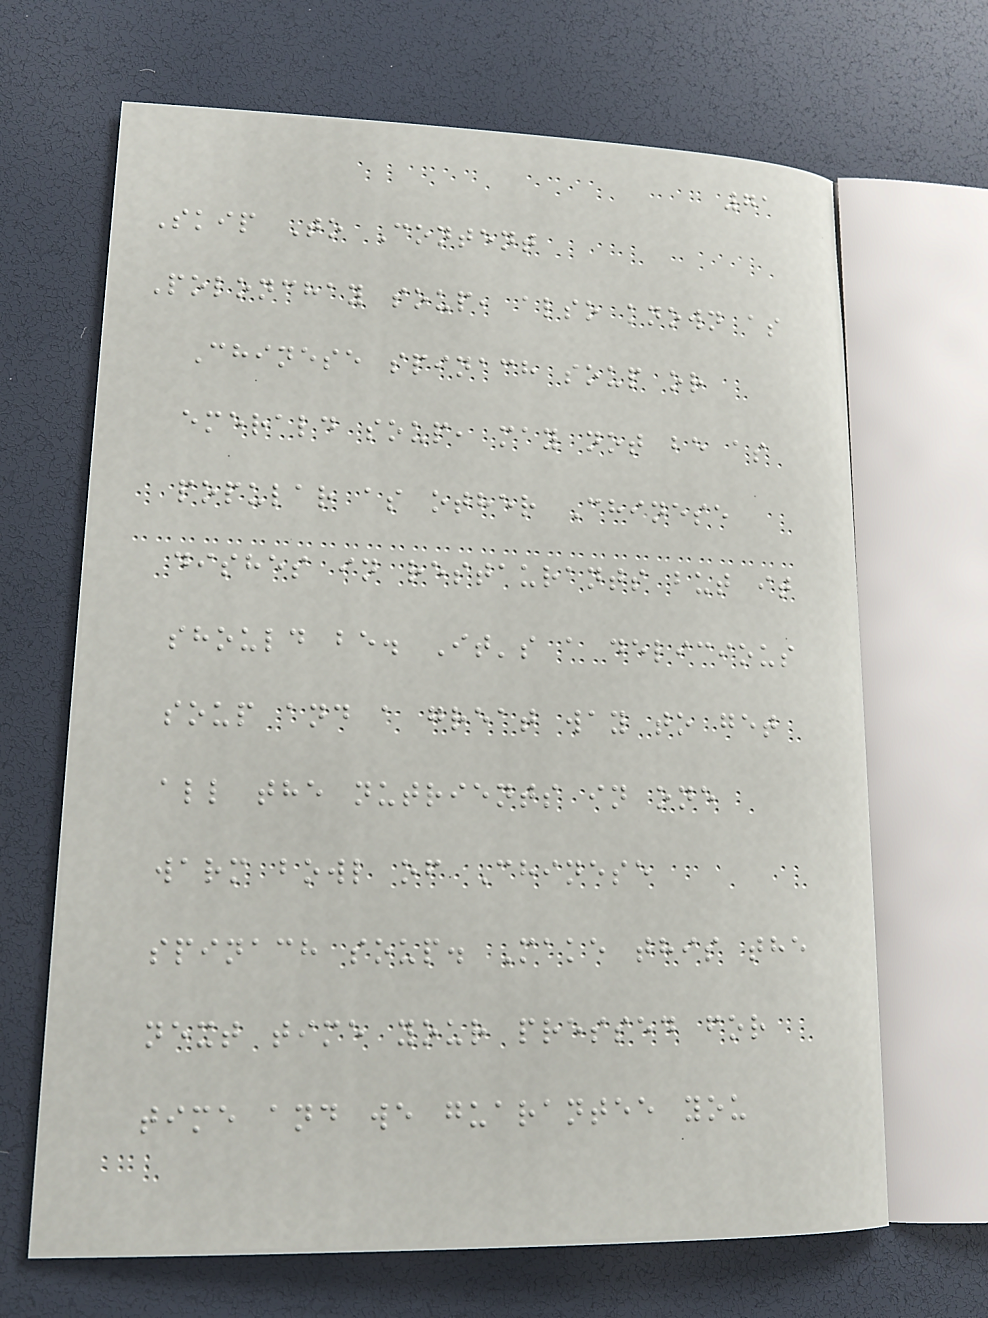71
Skip To Content
Polonchay soup, also known as
Chinese spinach soup or
emerald soup, may not be as
popular as other Chinese
dishes in restaurants but it
should be. It's a delicious
soup and a great way to get
all the nutrients in one
warm bowl of Chinese
spinach soup. Make this the
next time your pressed for
time and we guarantee you
